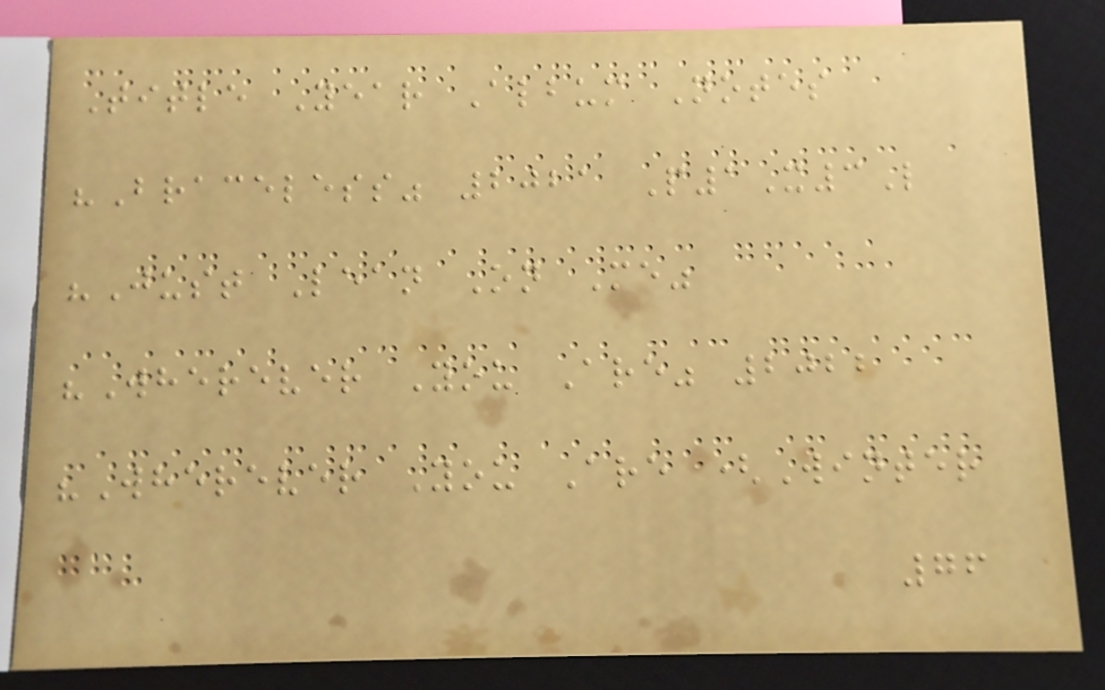Title Year Album Notes
"Braceless" 2021 P1X3L
"Just Lean On Me"
"Wherever You Are" 2022
"Wherever You Are (Winter
76
